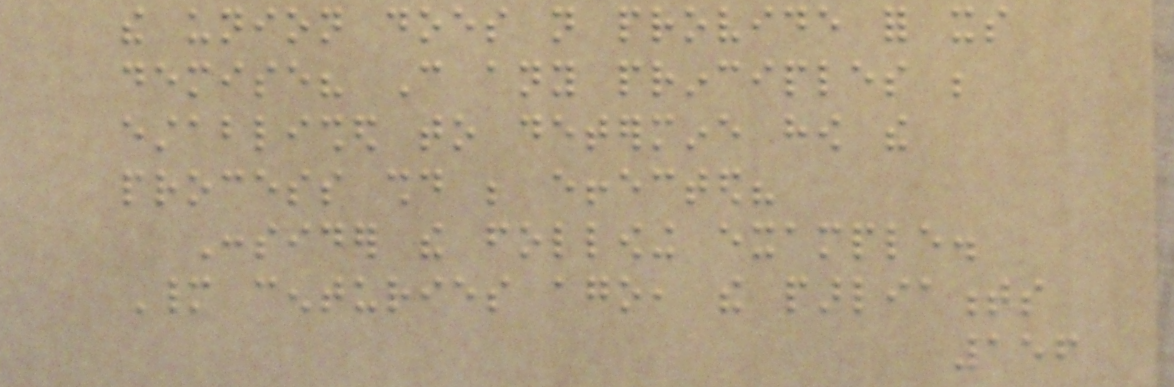the union does not provide for its
demise? Can any principles be
established to determine how the
process should be effected?
Consider the following example.
Many centuries ago, the parliaments
156
